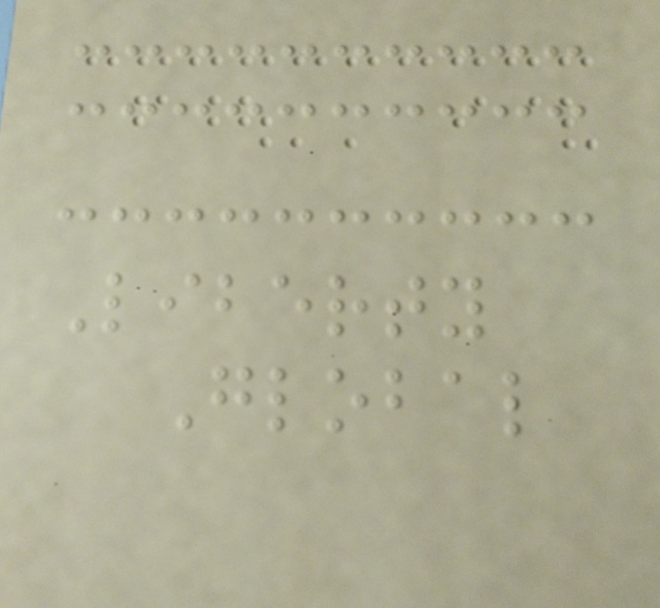Liberty
Global
